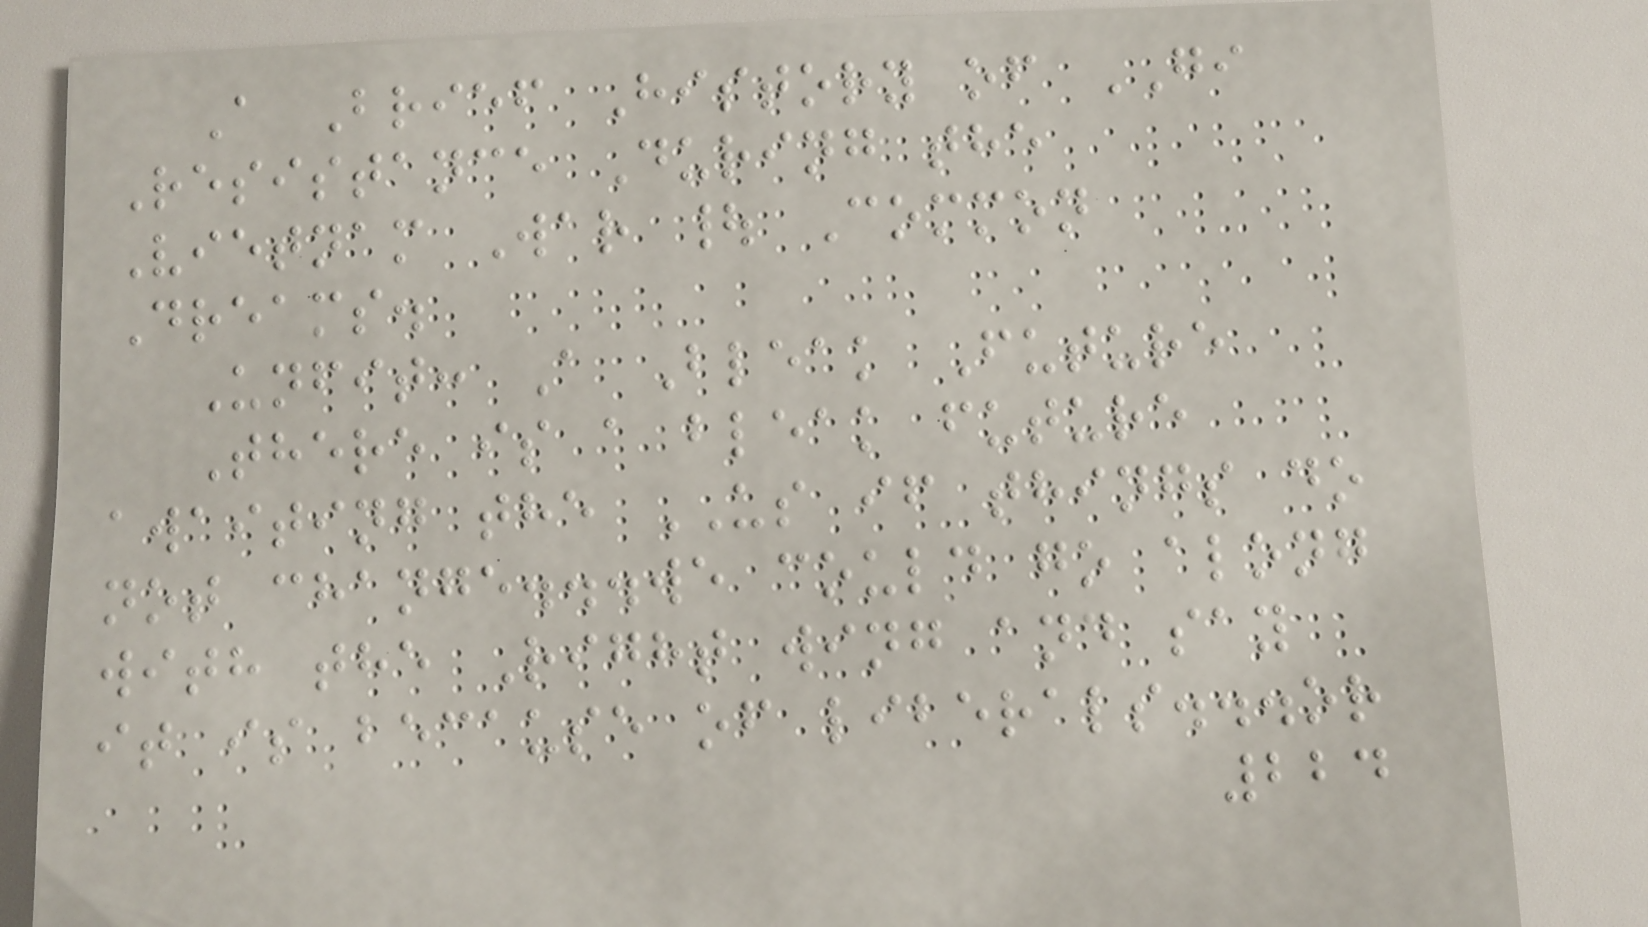A Brief History of GI
Resistance During the
Vietnam War | Common
Dreams.
Unfit: A Bleak Future
There is a bleak future
awaiting the US if things do
not change...we could go along
with the Right wing and say
it is because of liberals...or
224
